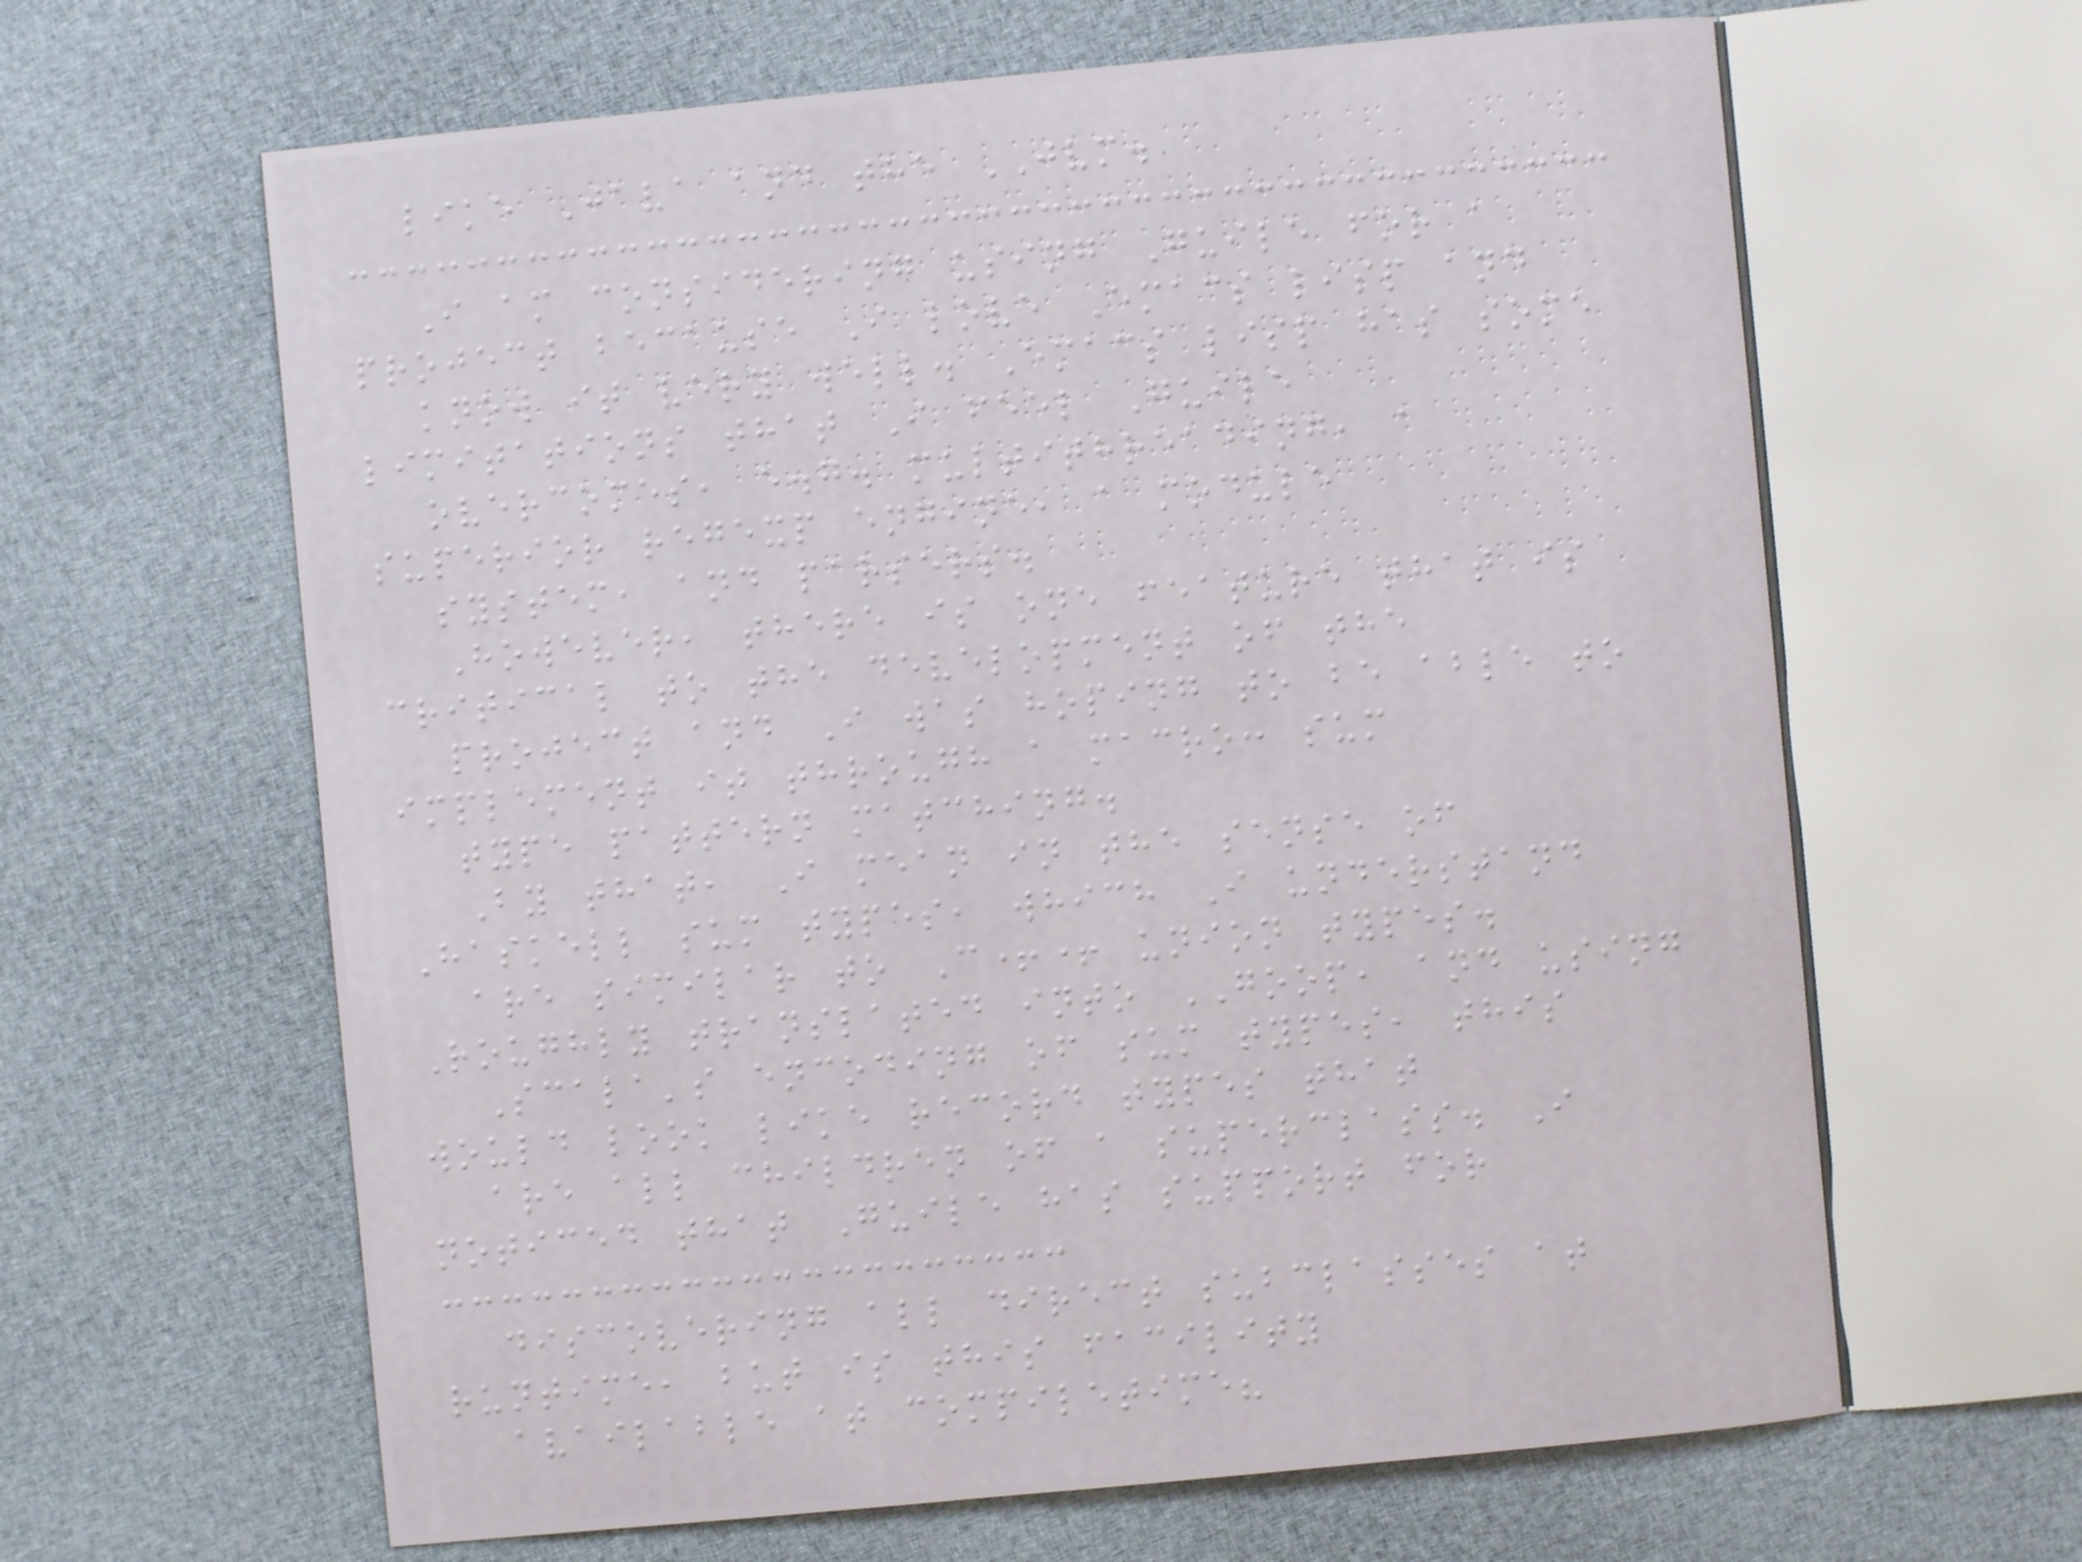like Java and the JVM.
I am considering using Guile for a
project because I love Emacs lisp and
know it very well. Emacs lisp has some
limitations that I feel Guile
overcomes, e.g. multithreading, a
superior regexp engine, a module
system, and parsers.
However, there is one feature that is
critical to the development of the
project and I was hoping to be able to
implement it through a macro: sum
type pattern matching.
By that, I mean in the sense of
Haskell sum types, which I understand
are similar to C++ union types.
Roughly translated into GOOP, and using
Scala's encoding of sum types, this
would look like record types that
are all children of a superclass. I
noticed that Guile has support for
discovering all direct subclasses at
runtime, but is this facility
available at compiletime?
